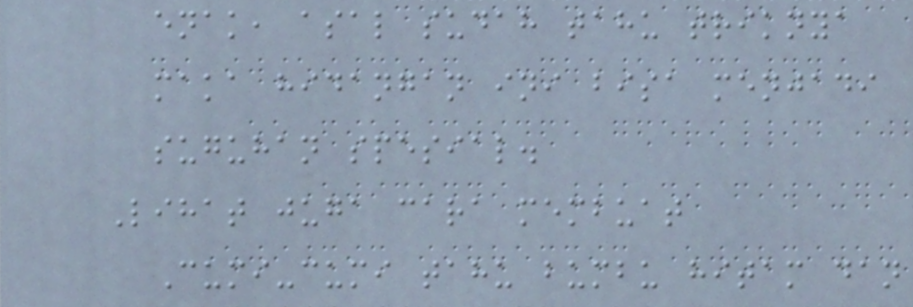enak, asal sudah tahu triknya
maka hidangan ini bisa menjadi
suguhan spesial.
Lihat juga cara membuat
Cumi-cumi tahu bumbu hitam dan
